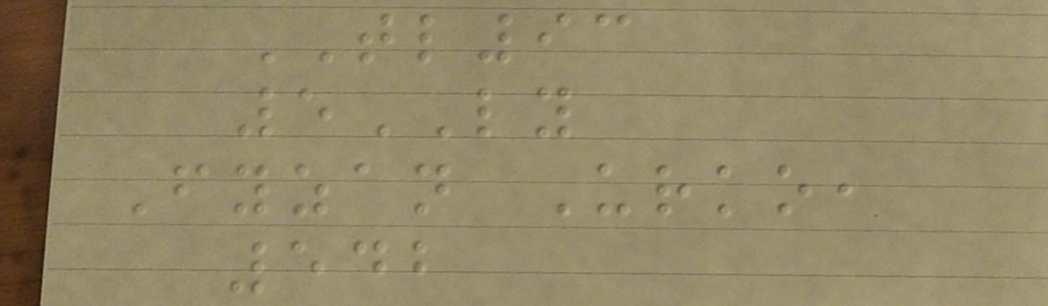TL93
5LY
Fyzan Urko,
542
